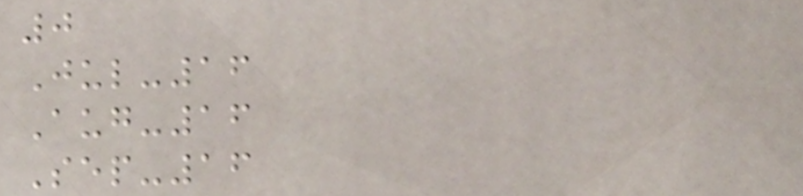0
Jul-16
Aug-16
Sep-16
